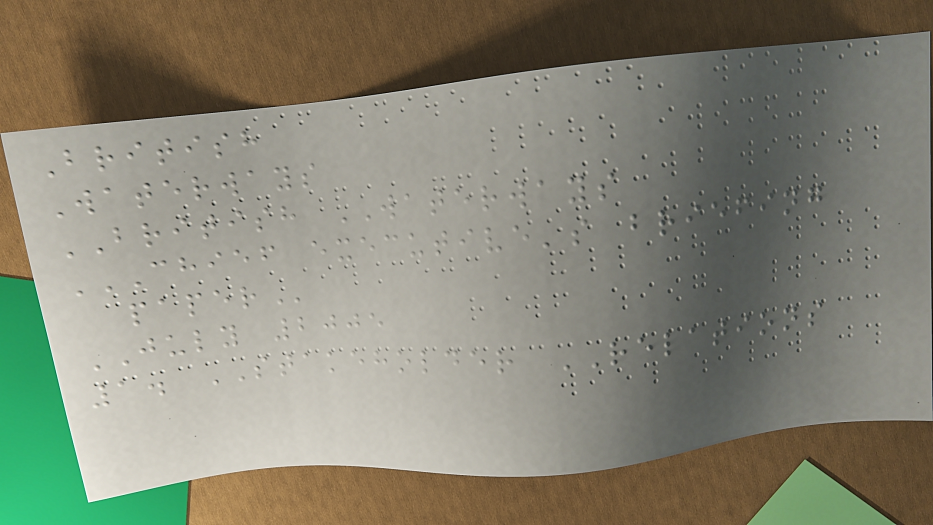British
Waterways
BRITISH WATERWAYS
CHIEF EXECUTIVE'S BRIEFING
PAPER
JULY 2005
1. STAKEHOLDER RELATIONS
